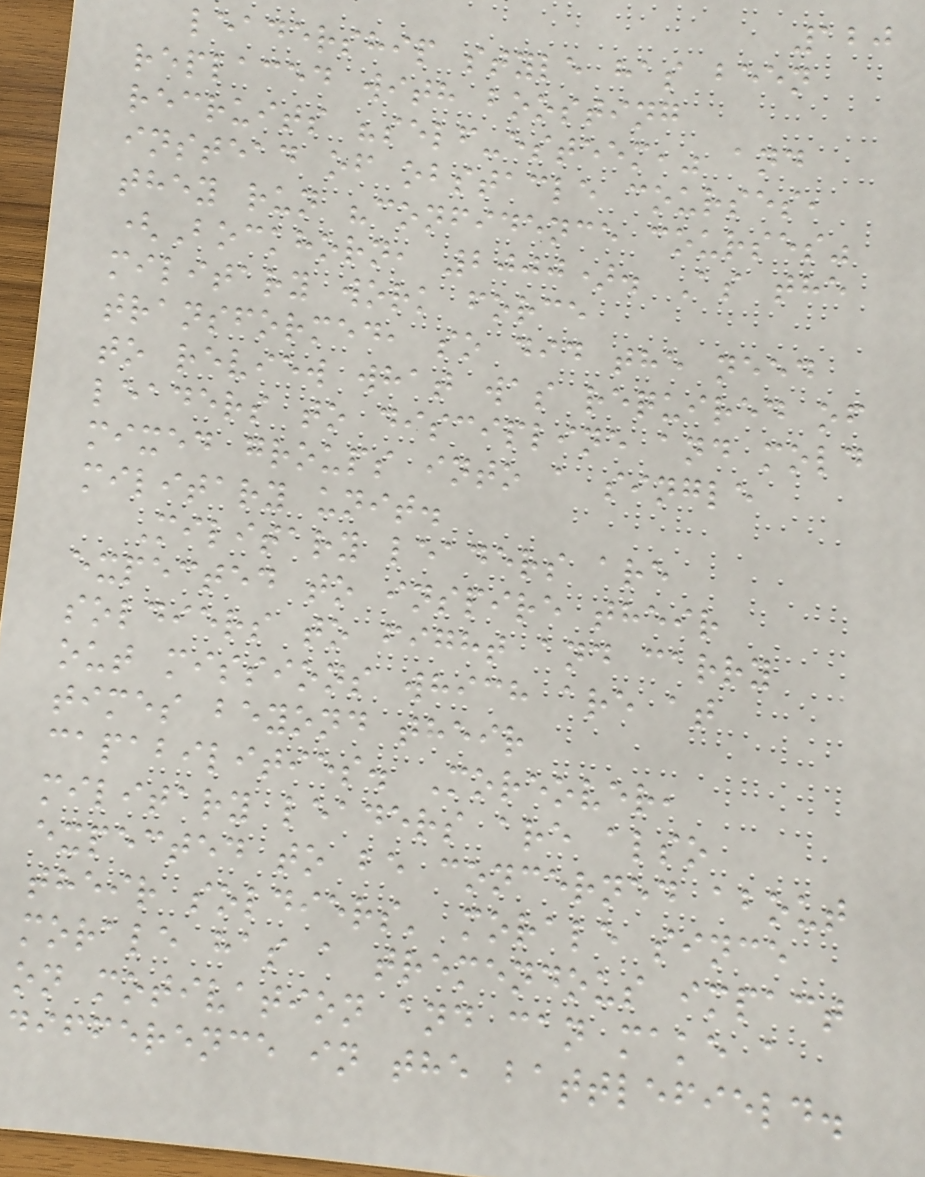120
leadership style has been
replaced with boosting
recruits "self-esteem," and
instead of obstacle courses,
they run "confidence courses"
(Bockhorn, 2000). As the
military work force
transformed, so did the need
to review what was required of
leaders to discipline and mold
mixed groups into a single
military unit.
Military leaders are
expected to inspire their
soldiers to fight and carry
out missions which are at
times beyond their
capabilities. Moreover,
military leaders are also
expected to be concerned about
their soldiers' morale since
morale has a tremendous impact
on motivation and can make a
difference in the battlefield.
